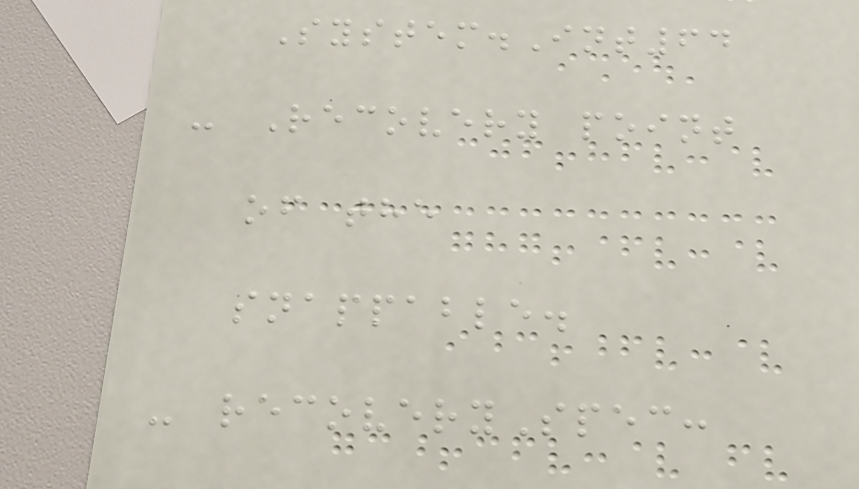System.Int64
- Recovery point
of the
snappable.
- recoverySpec:
